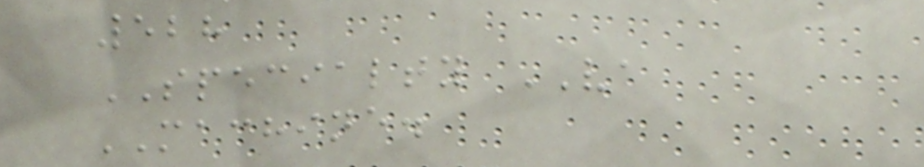528
SPECIALTY VA
MACHINE.
